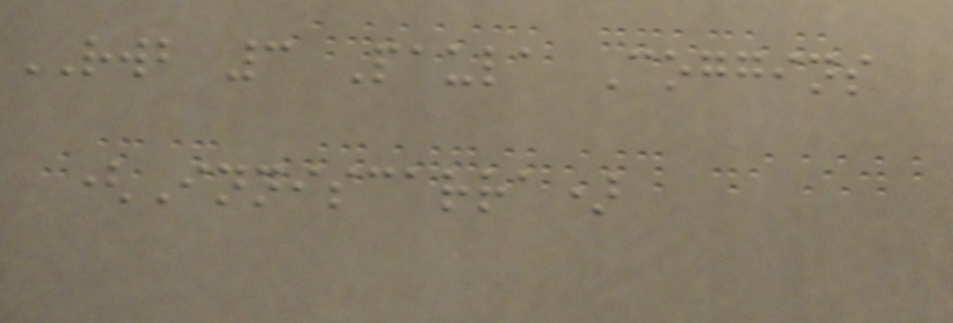RWB 3 Paula Coggins
(Inniscarra)
